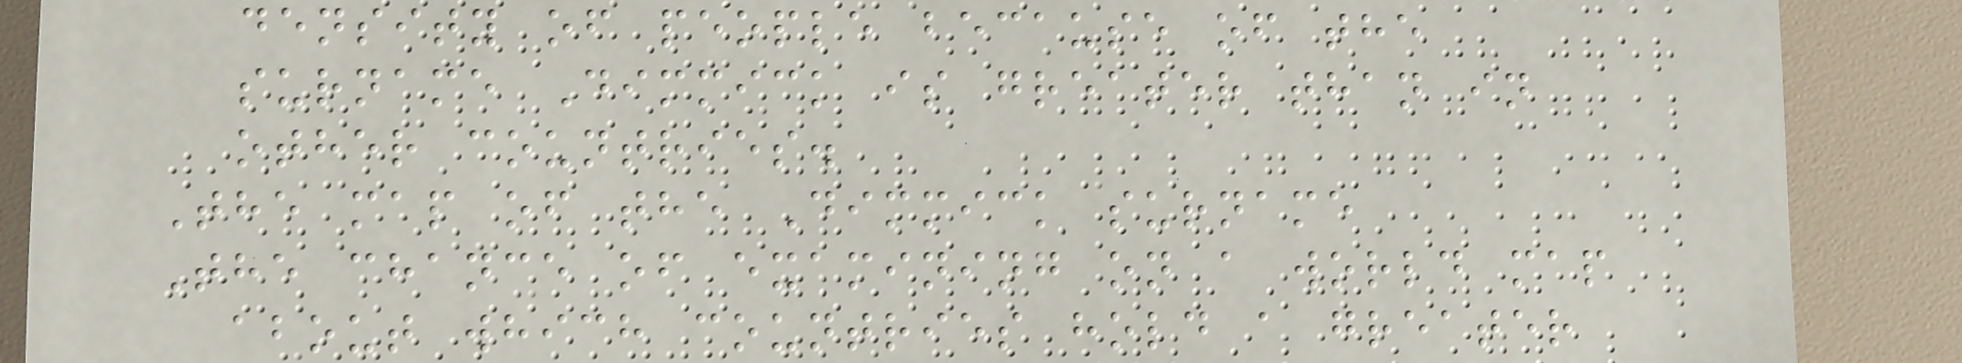density of people because of the
surname Dimmick is greater than in
other countries.
The map of the Dimmick surname
The chance of examining on a world map
about which countries hold a greater
